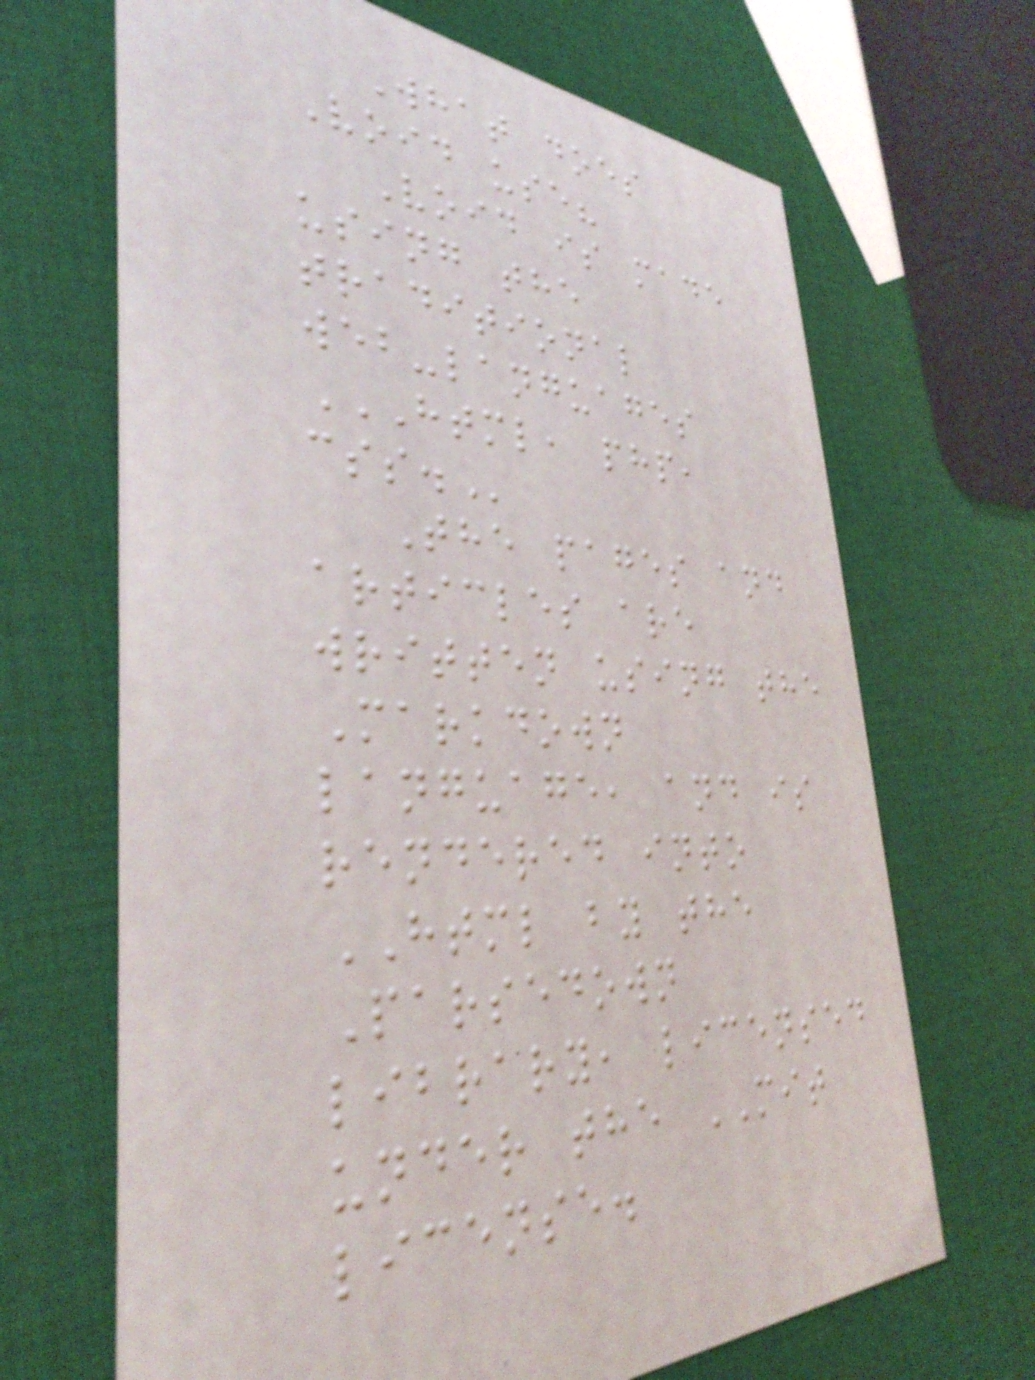What does
Void use?
Void is made
using the
traditional
web-languages
HTML, PHP,
CSS.
The pages and
articles are
written using the
Markdown
language, and is
rendered into
HTML by the
Parsedown
library, licensed
under the MIT
license.
